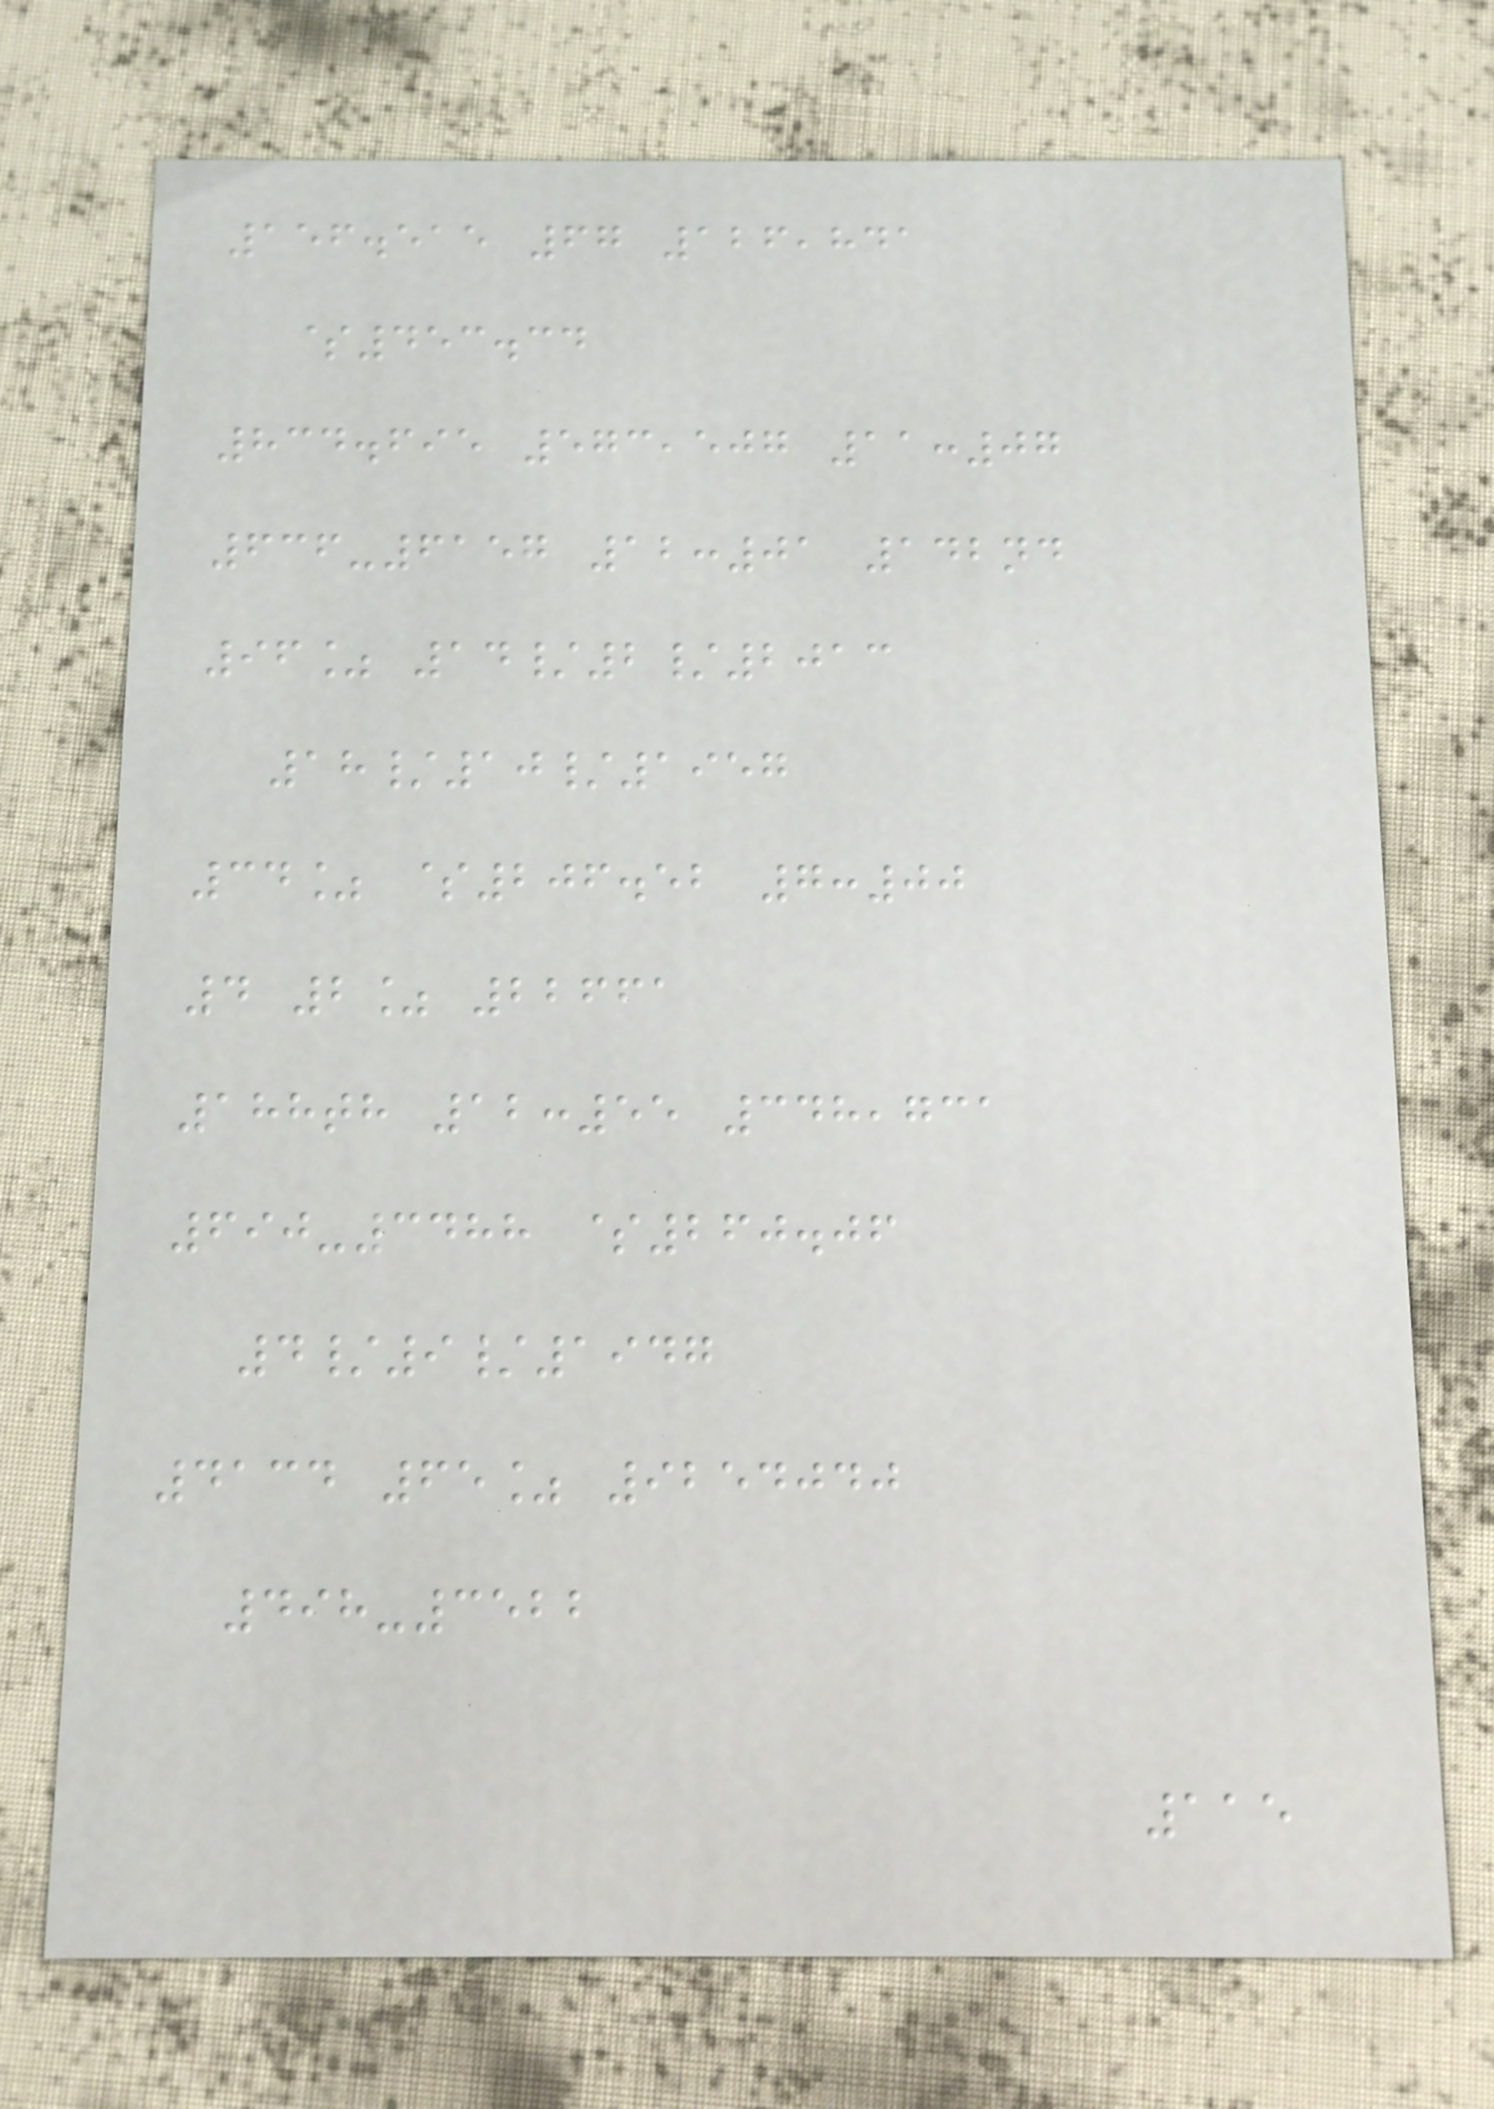156.515 67 126,841
$453.34
834.695 573,507 11:07
636-6157 12:01 142nd
96% 14/2/2013
18/10/1957
34% $206.52 7:00
4 2% 22661
188th 12:55 348,731
690-3488 $260.06
4/9/1947
4134 65% 9254040
498-3522
115
